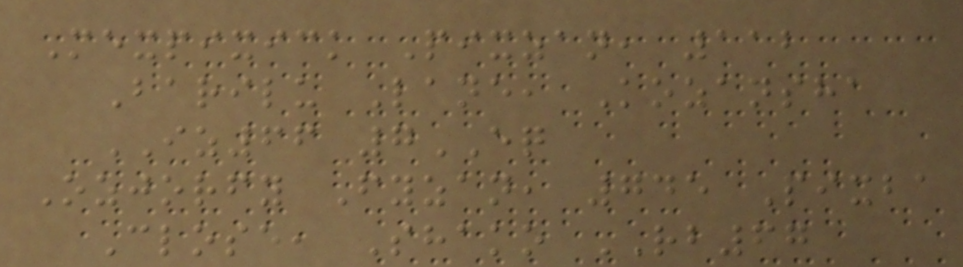Mexpixick Pixzan, 112
Barilu Lane, Kozansha
IZ66 7EQ
Ozjorfy Fyzan, 745 Pixba
Close, Shako RB67
